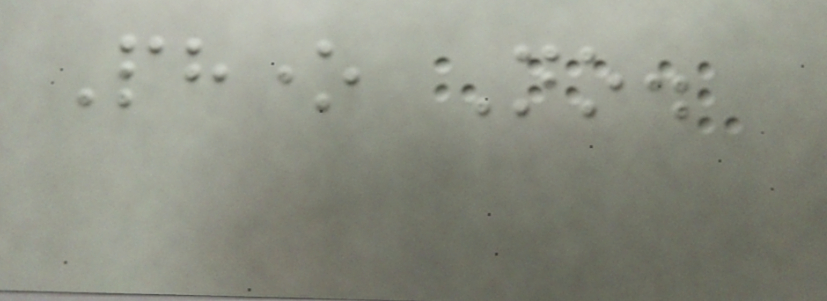Phone No.
